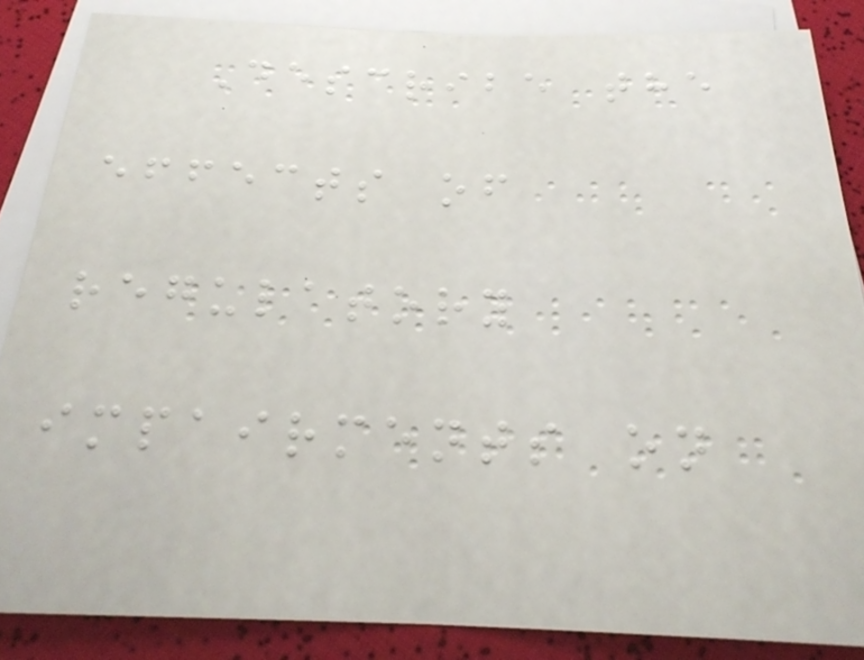Describe the
effects of
regulatory
impairments on
